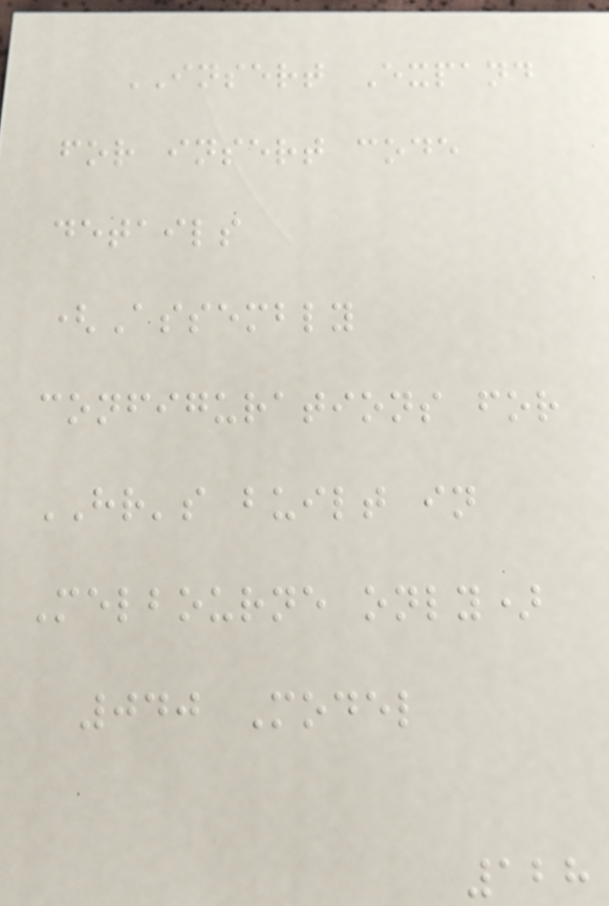INSERT Expand
for insert code
details
(Assembly
configurations for
HR's built in
Melbourne only)
040 Model
128
